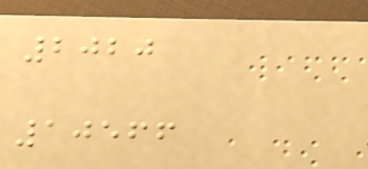2020
10566
